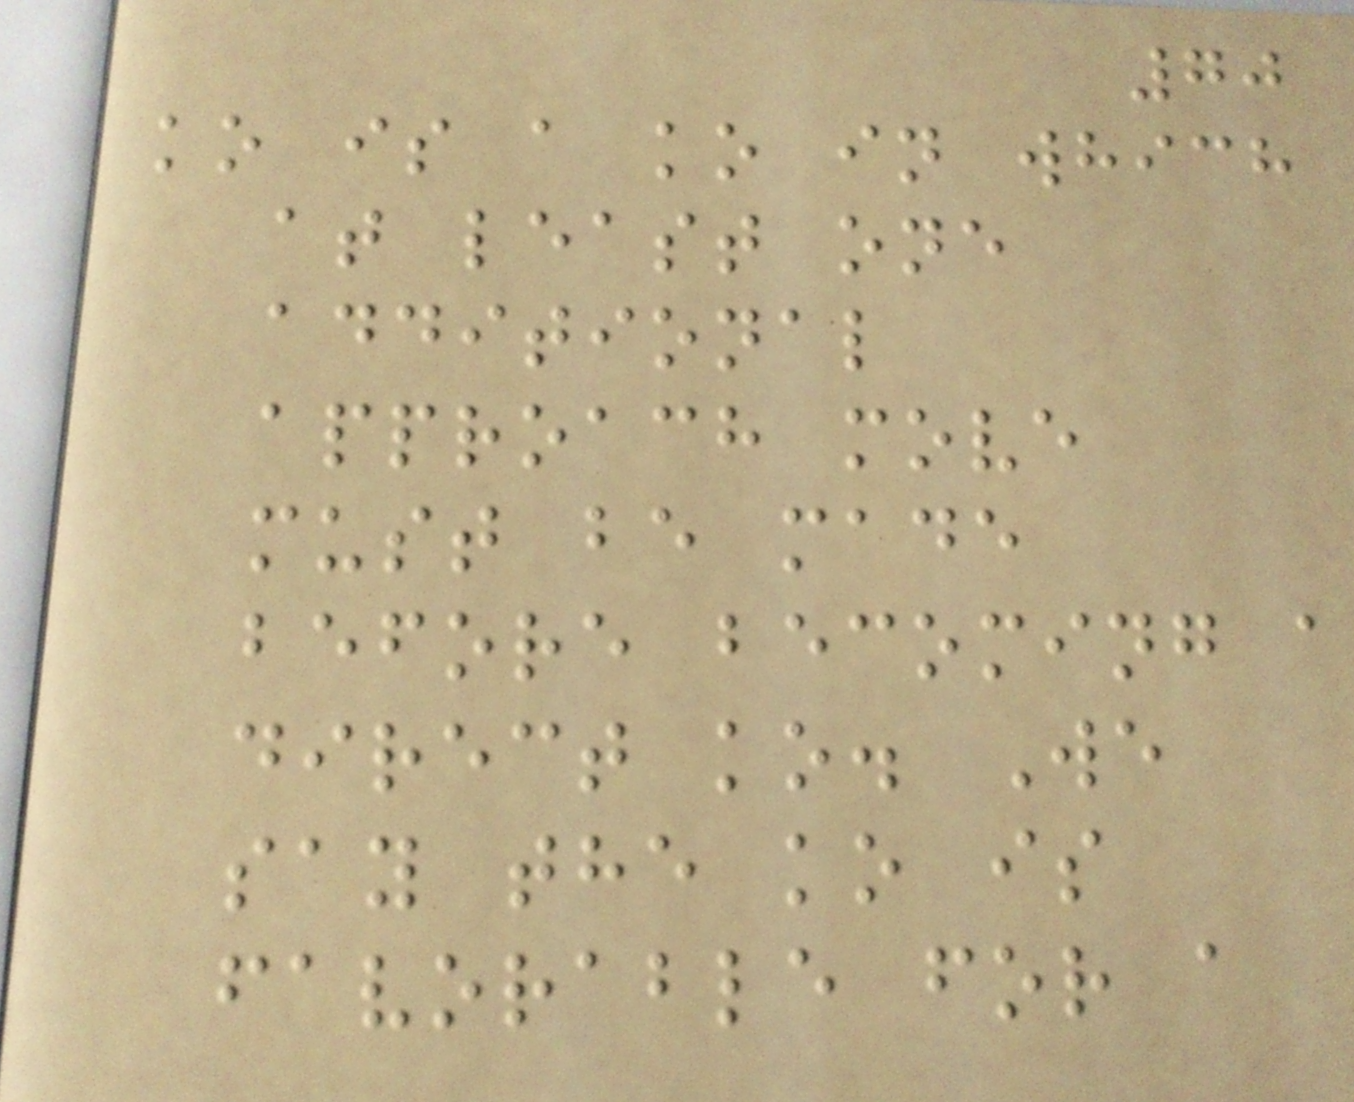70
ko is a ko in which
at least one
additional
approach move
must be made
before becoming a
direct ko. We
say the ko is
favorable for a
